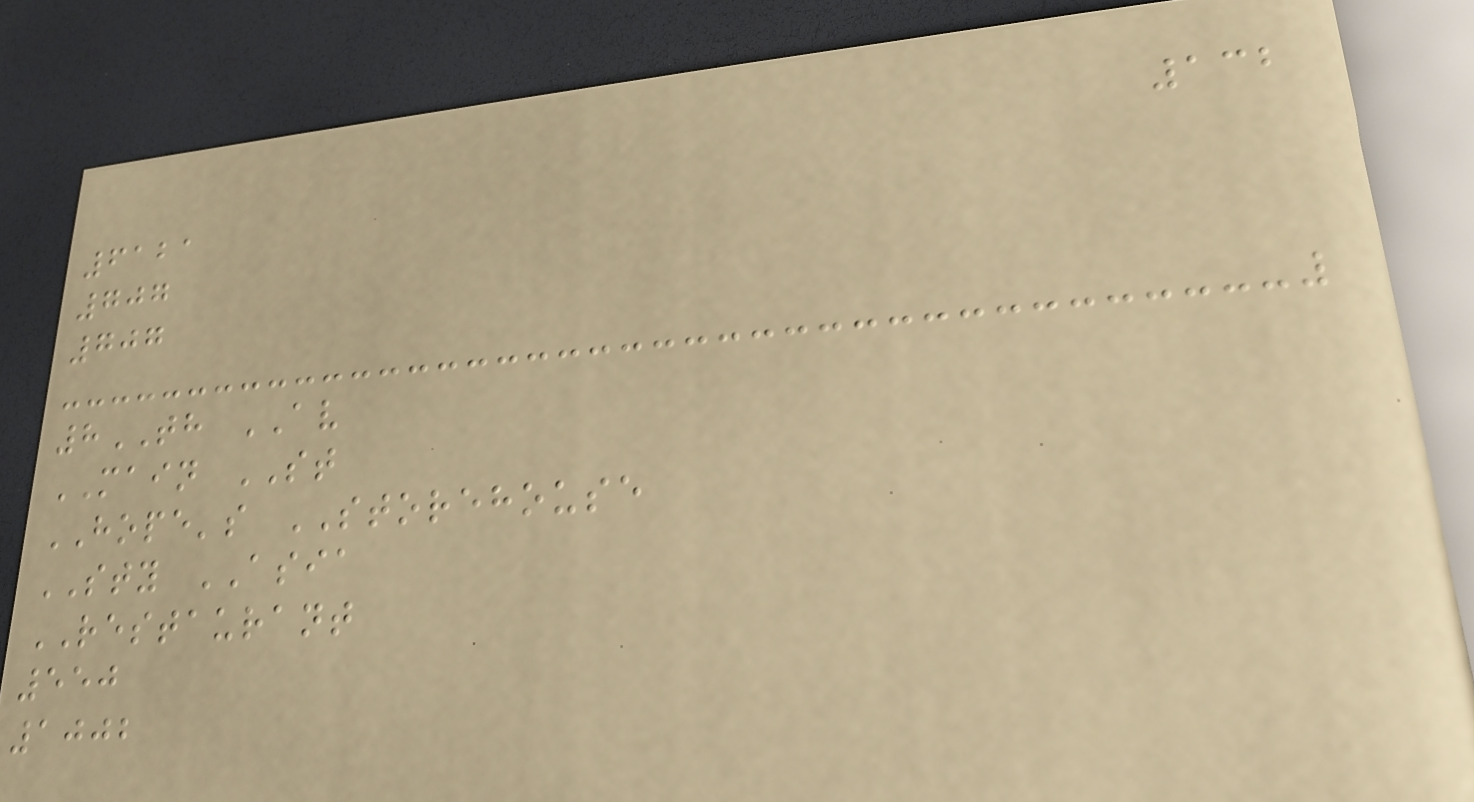132
6121
707
707
8TH AV
MAIN ST
HOPE's STOREHOUSE
STY ASIA
RESTAURANT
550
1002
